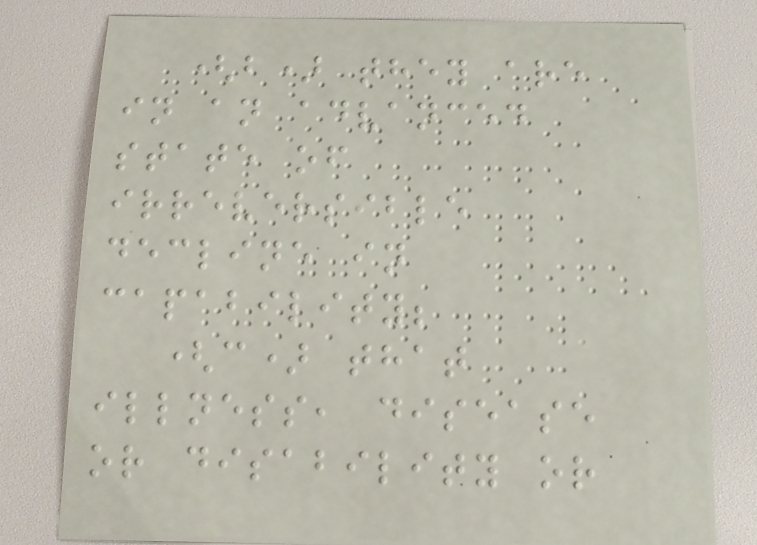(b) they are
in an advanced
state of
irreversible
decline in
capability;
(c) that
illness, disease
or disability or
